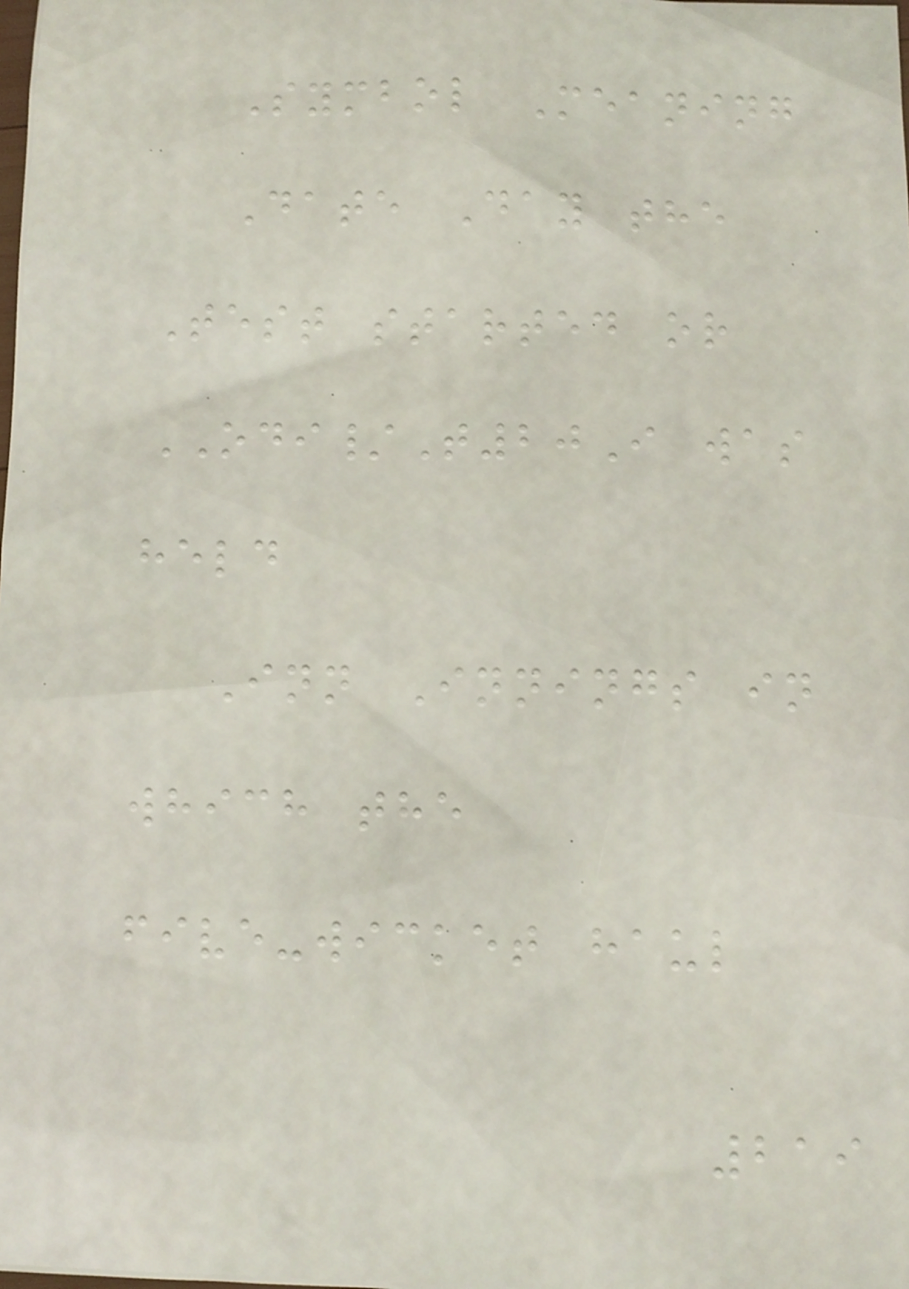Symbol Meaning
Date Day the
Test started or
ODI/T20I was
held
Inn Innings in
which the
five-wicket haul
219
